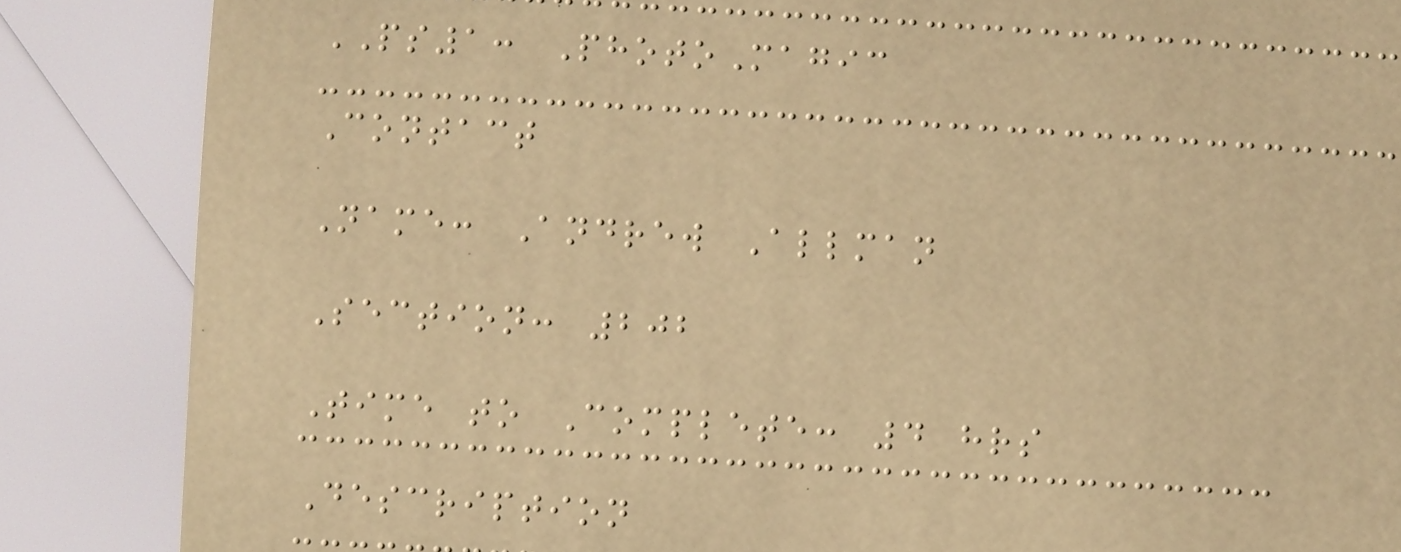PS1: PhotoMagic
Contact
Name: Andrew Allman
Section: 202
Time to Complete: 4 hrs
Description
